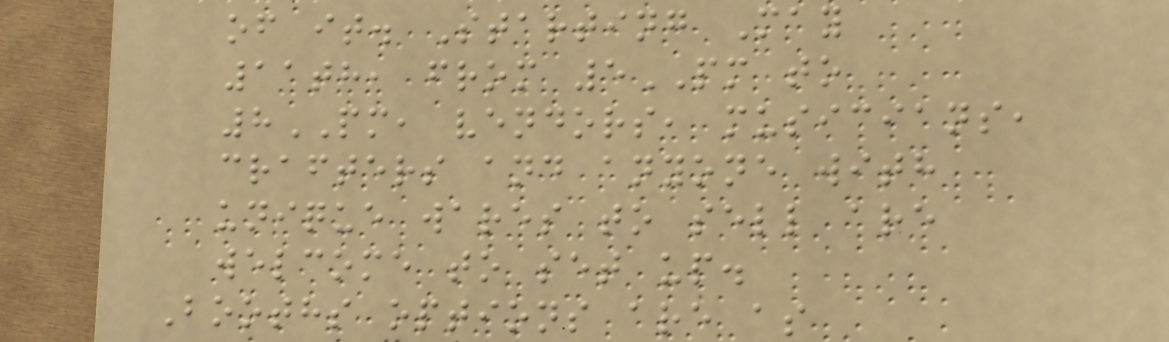of it. Starting May
11th, from 5PM to
8PM, vendors, musicians,
crafters and anyone with
unique wares to sell are
welcome to set up.
Booths options are as
